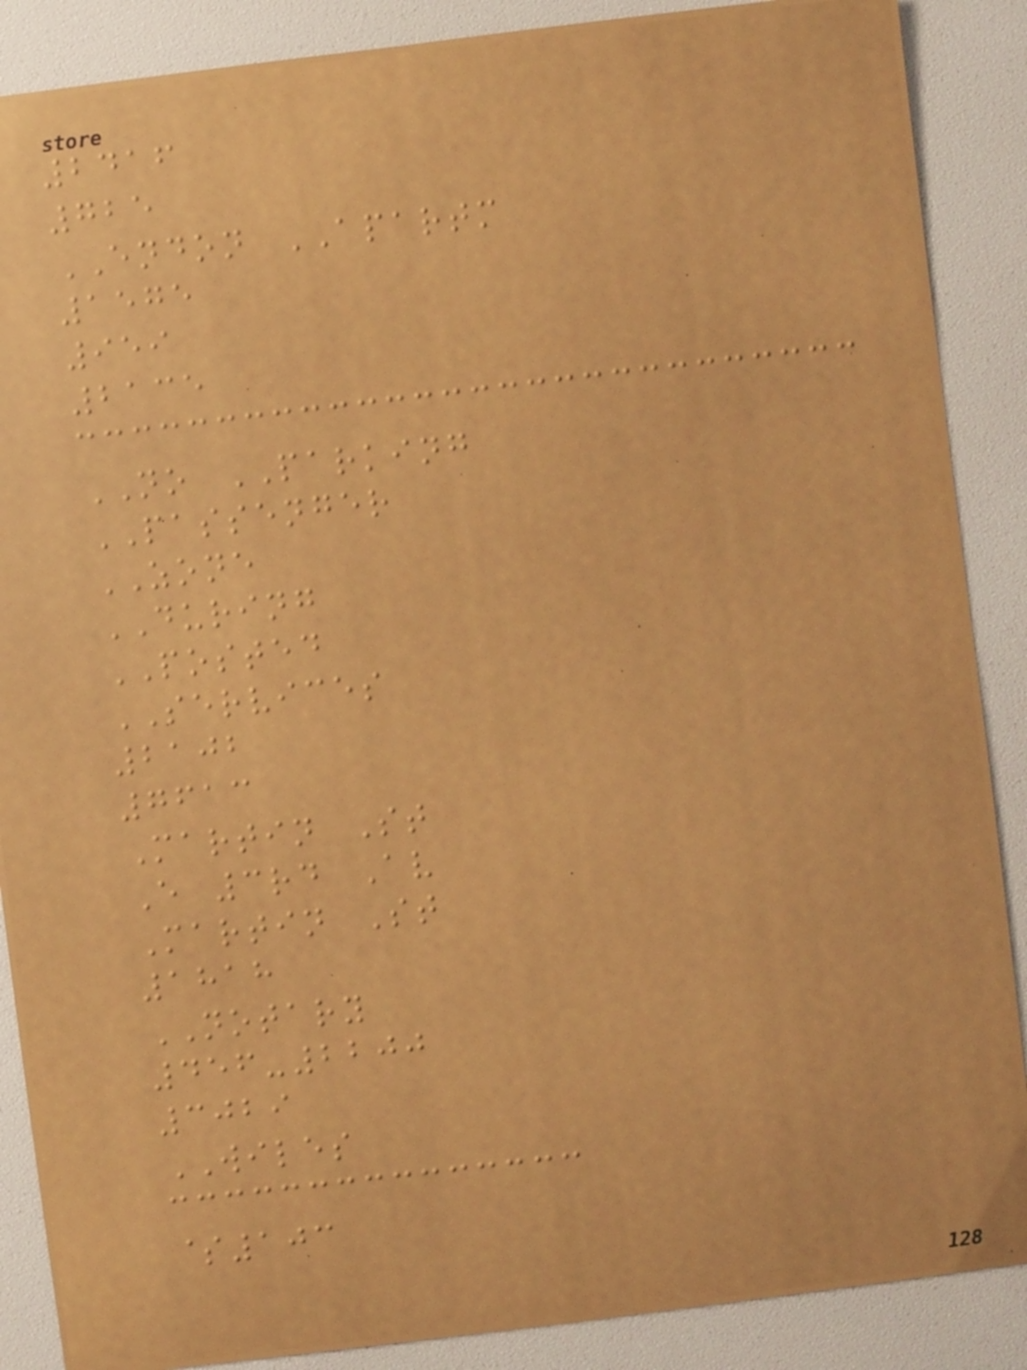2416
725
ENDON APARTM
1575
959
2135
NO PARKING
PASSENGER
ZONE
DURING
POSTED
SERVICES
2102
7613
Martin St
E 3rd Av
Martin St
1818
NOTARY
456-2200
3029
WILES
$103
